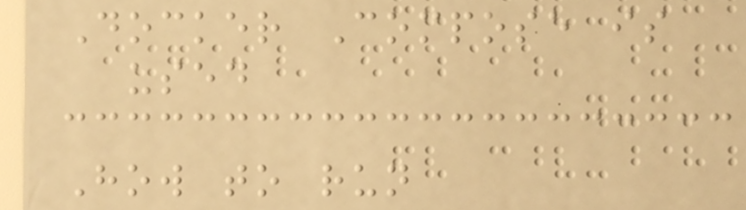Docker Compose is
used
How to run
